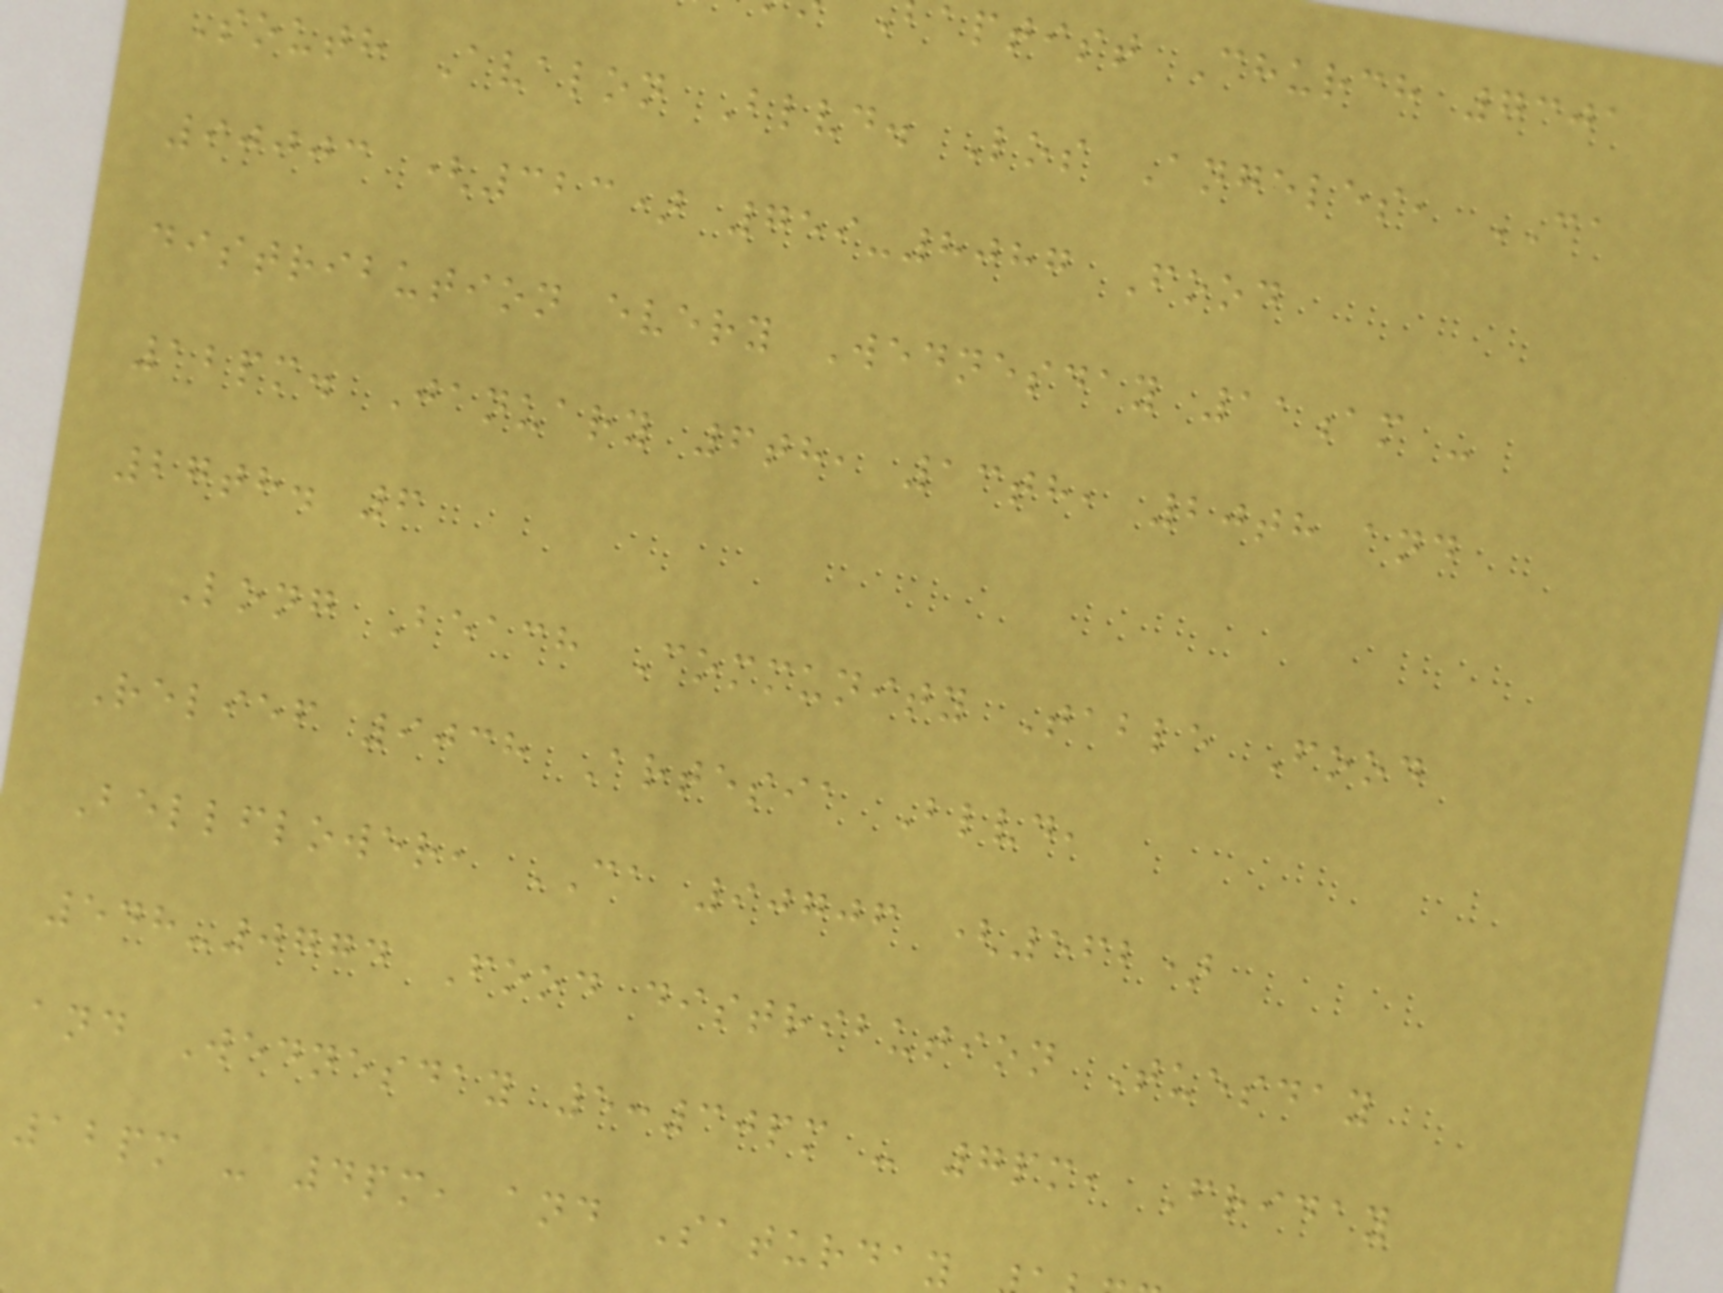aptist Church 7301
South Avalon Blvd. Los Angeles, CA
90003 (323) 759-8087 Food
distribution every Wednesday 11am -
12pm. January 6th, 13th, 20th and
27th. 6
Long Beach Community Table Food
Relief 9038 Artesia Blvd,
Bellflower, CA 90706 (562)
548-0774 Food distribution Tuesday
and Wednesday 5:30pm - 7pm, Friday
12pm - 4pm, and Saturday
